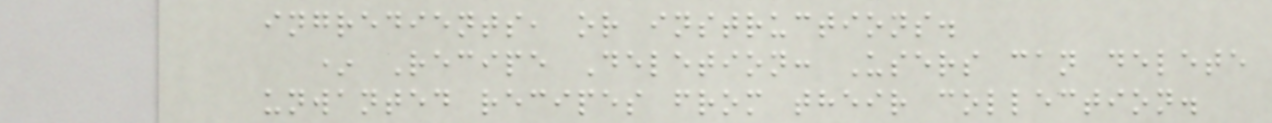ingredients, or instructions.
* Recipe Deletion: Users can delete
unwanted recipes from their collection.
